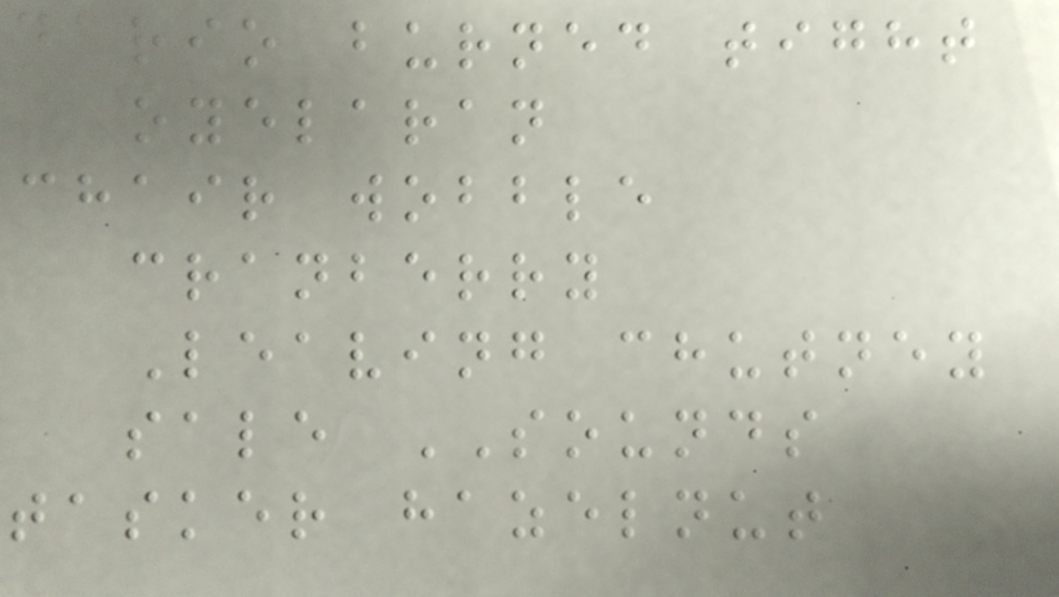dario burned tight
oyelaran
chair wobble
cranberry
Leaving chutney
sale SOUNDS
tasker hazelnut
